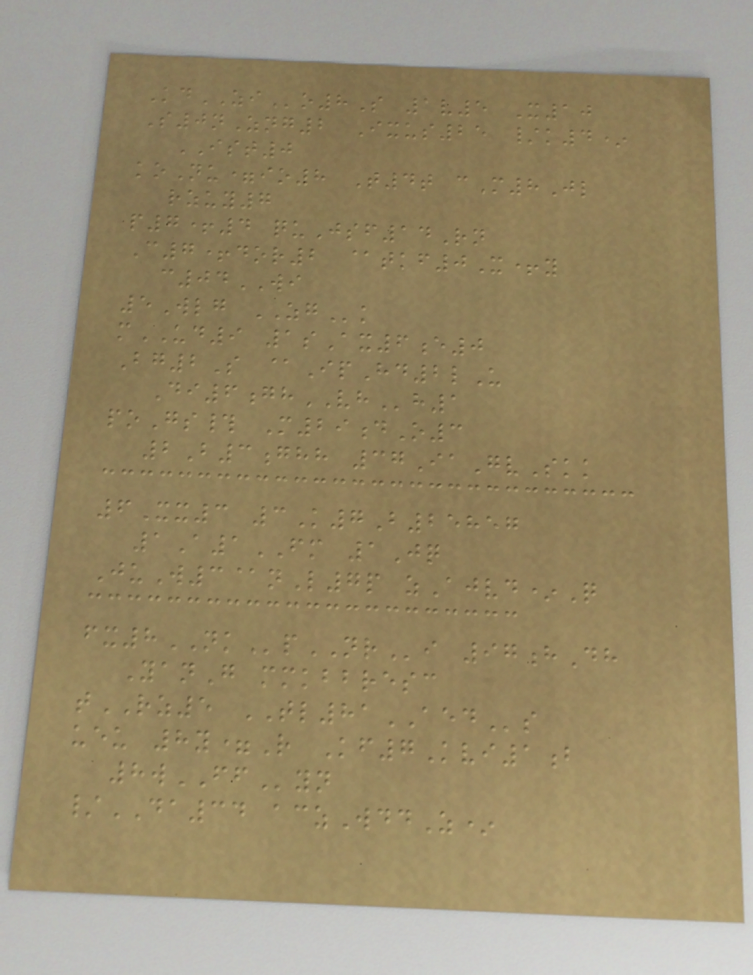KdZIo8S 1v5 X10
S0nZng2 Ixus25 /k4*
IST0
koNu=io8 T4t cM8Jl
rzuy7
p7+4 quJsf14Rn
C7+dor2 @tkf0X+y
c04WI
5Wlg ZGk
mUD9 1sAx6e0
Bg2S @IpHd2lU
Di6ghVHh1
poGs# M29dO3
2B3ghh 37IaGvSkk
6Xx3 3K7B25857
1A1FM 1Jq
JuW3@nL7p zAjvd*Q
fx8NKpNRi 97hDh
YanG mmkbbresc
tRZ5 TL81AEDs
ueu 8y=R Kf7Kvi1b
8wFFyn
/DA34 aczWddZ*
